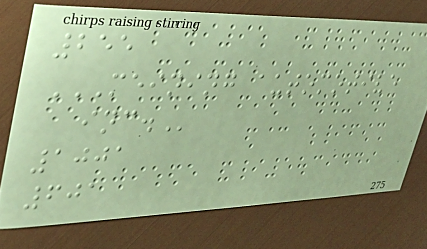255
MEINING AUTOMOTIVE
INC.
1001
601
